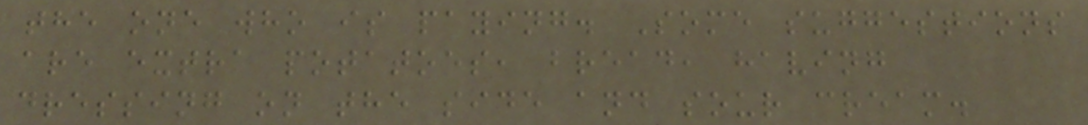the one who is paying. Some suggestions
are extra potatoes, bread, having
dressing on the side and sour cream.
